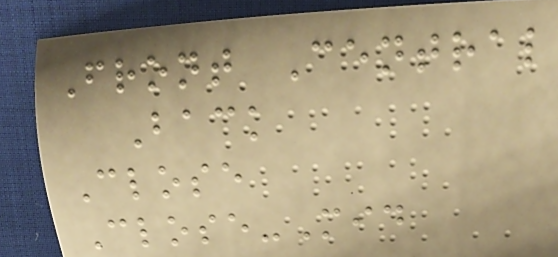Front Central
Back
Close
Close-Mid
